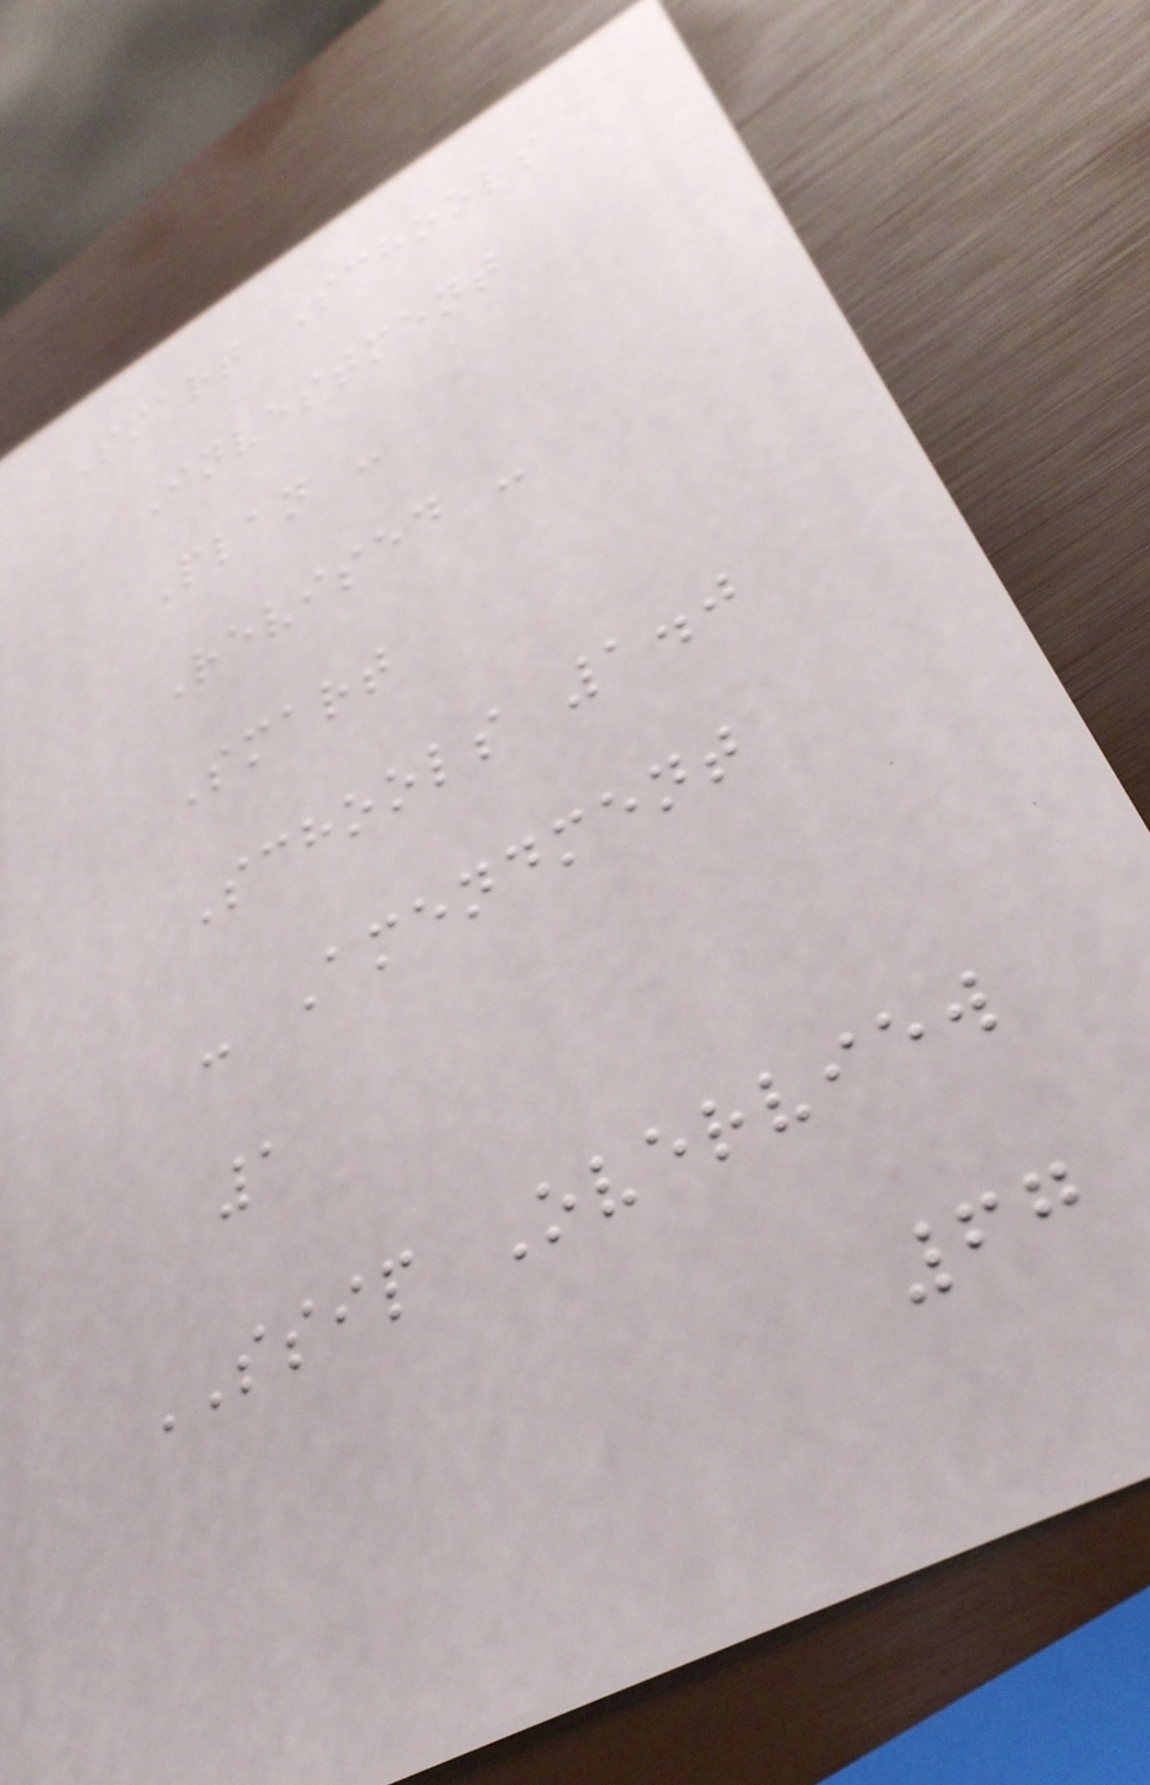Smart Schools
Investment
Plan -
Revised -
Smart
Schools 1.0
- Amendment
1
SSIP Overview
67
